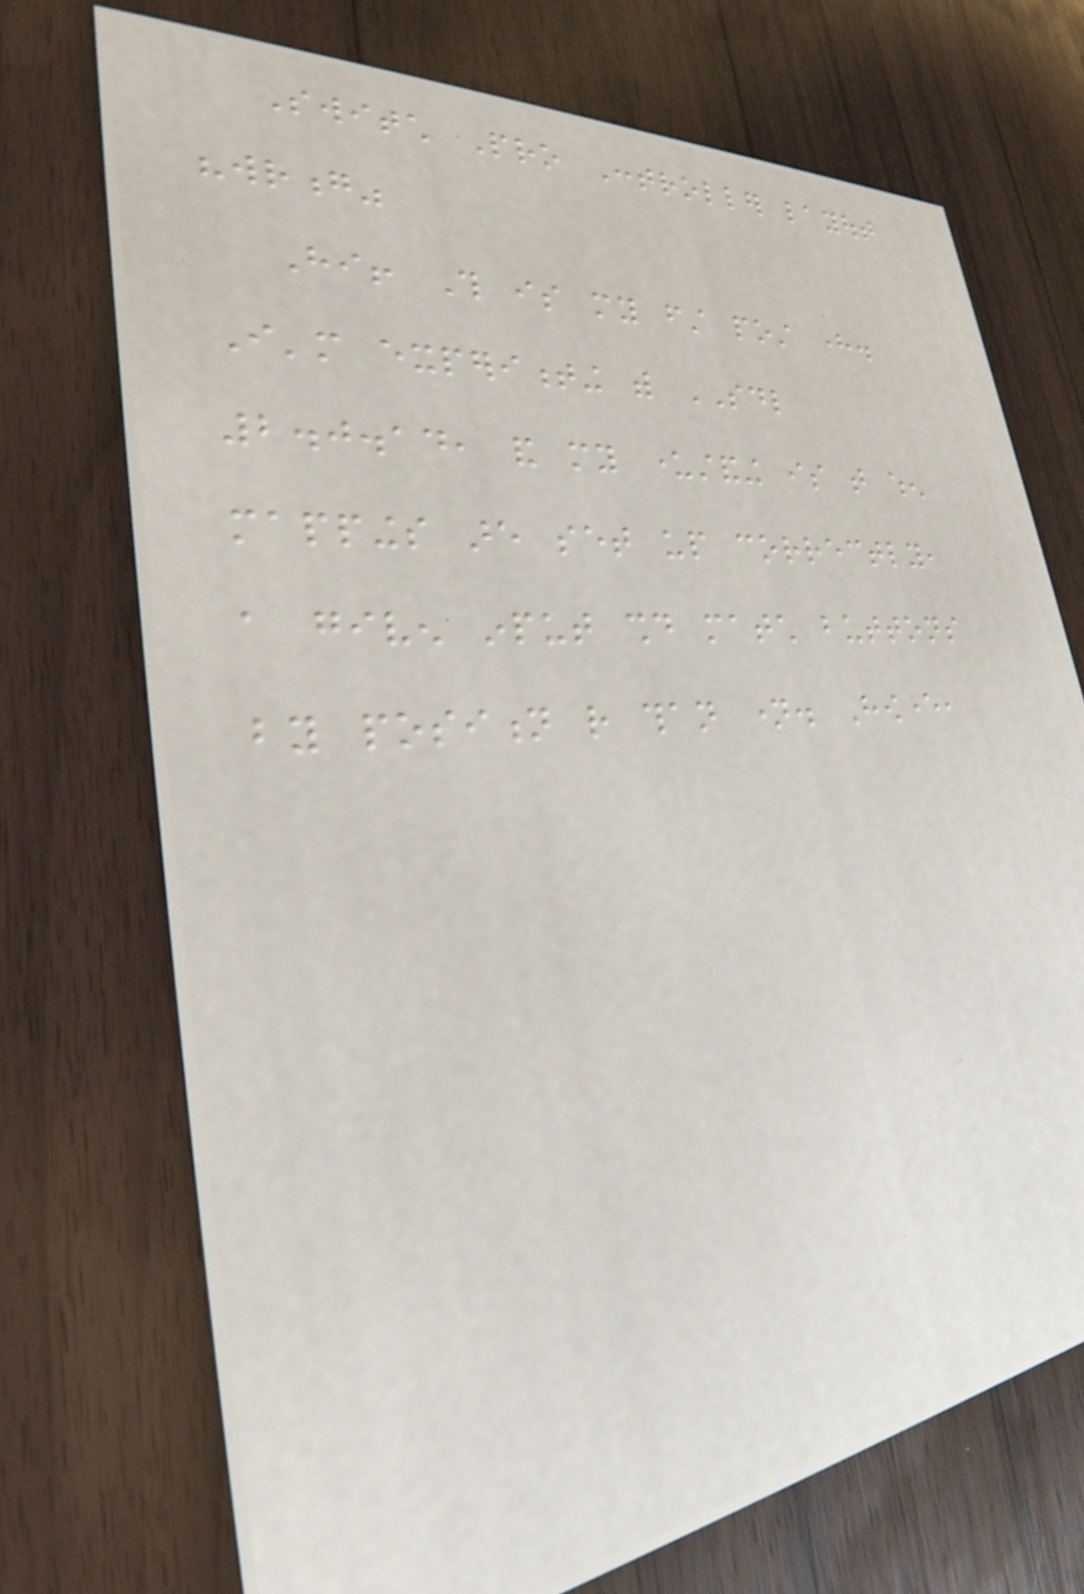Switch Pro Controller layout
"wrong"
Hi! This is my first post here.
I'm experimenting with SDL
2.0.14, and my understanding is that when
mappings are set up correctly,
a given input should match buttons
by position rather than name. However,
